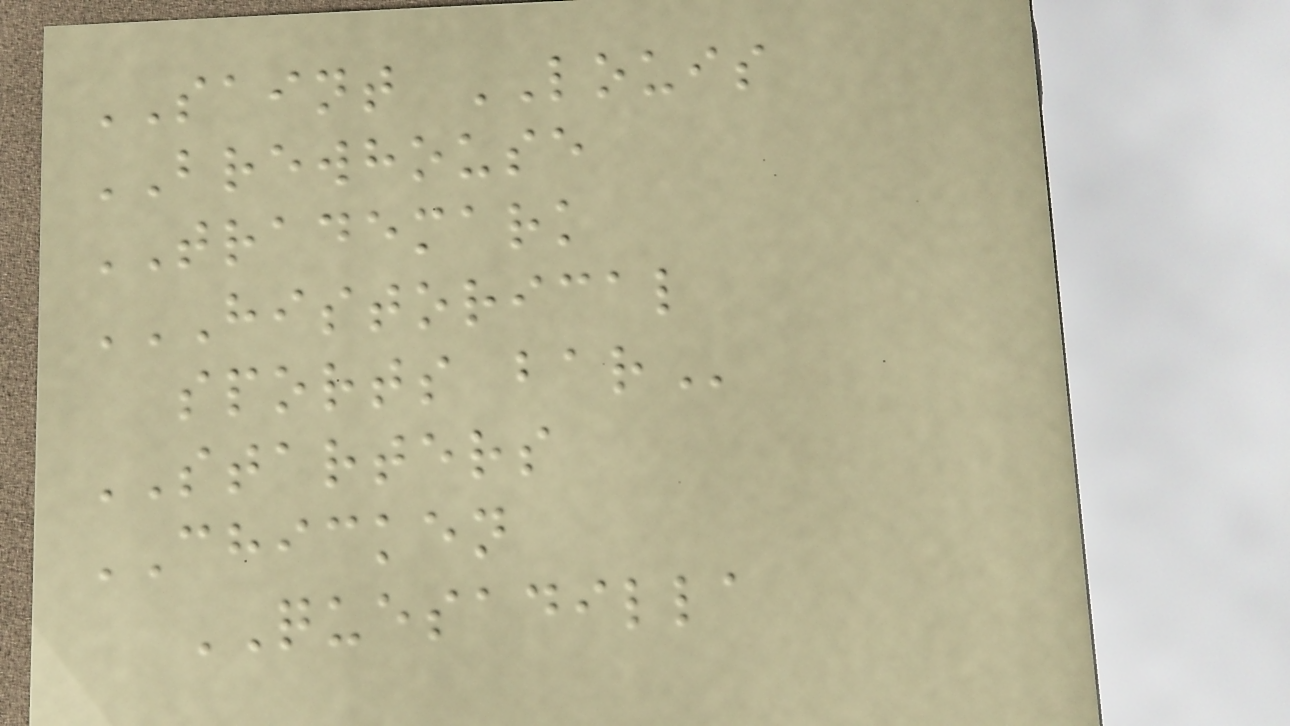SAINT LOUIS
BREWHOUSE
TRADEMARK
HISTORICAL
SPORTS BAR
STARTERS
CHICKEN
QUESADILLA
